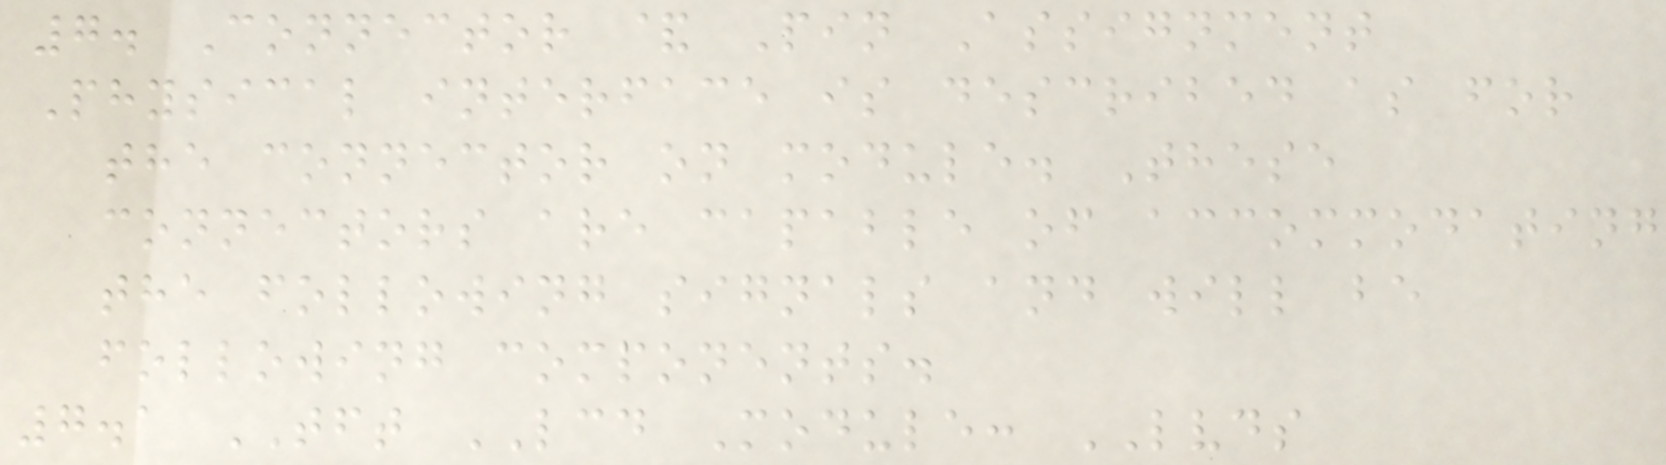7. Connector & Pin Assignment
Physical interface is described as for
the connector on module. These
connectors are capable of accommodating
the following signals and will be
following components.
7.1 TFT LCD Module: LVDS
